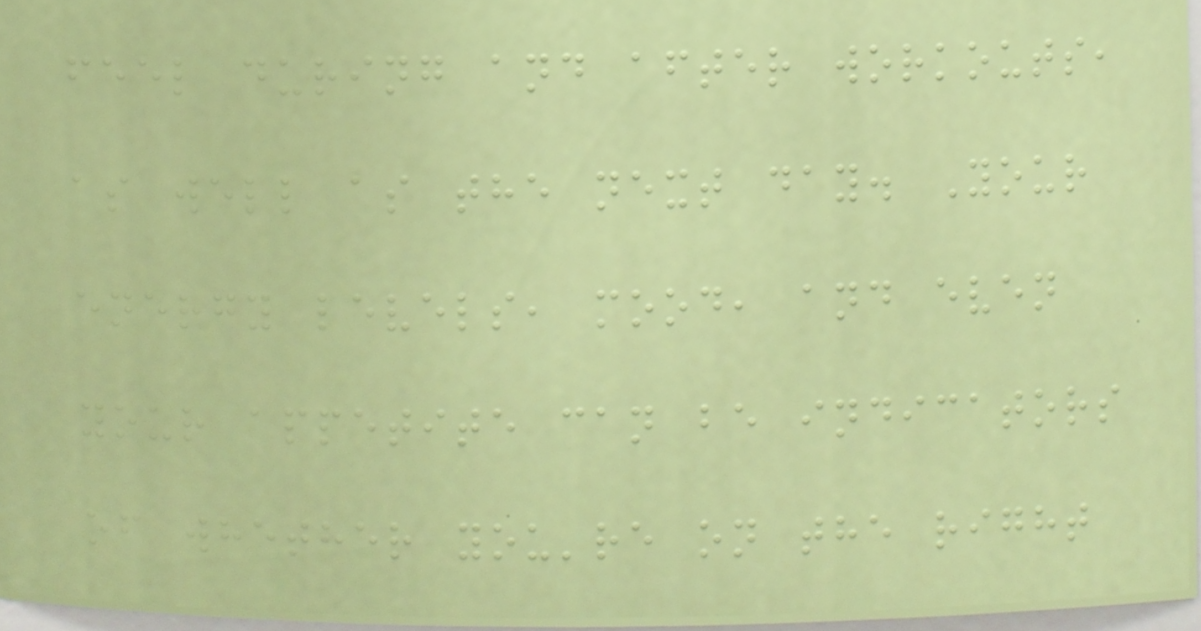feel during and after workouts,
as well as the next day. Your
energy levels, mood, and even
your appetite can be indicators
of whether you're on the right
